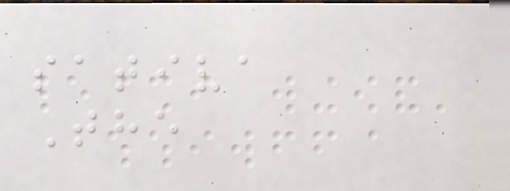sativa
The
